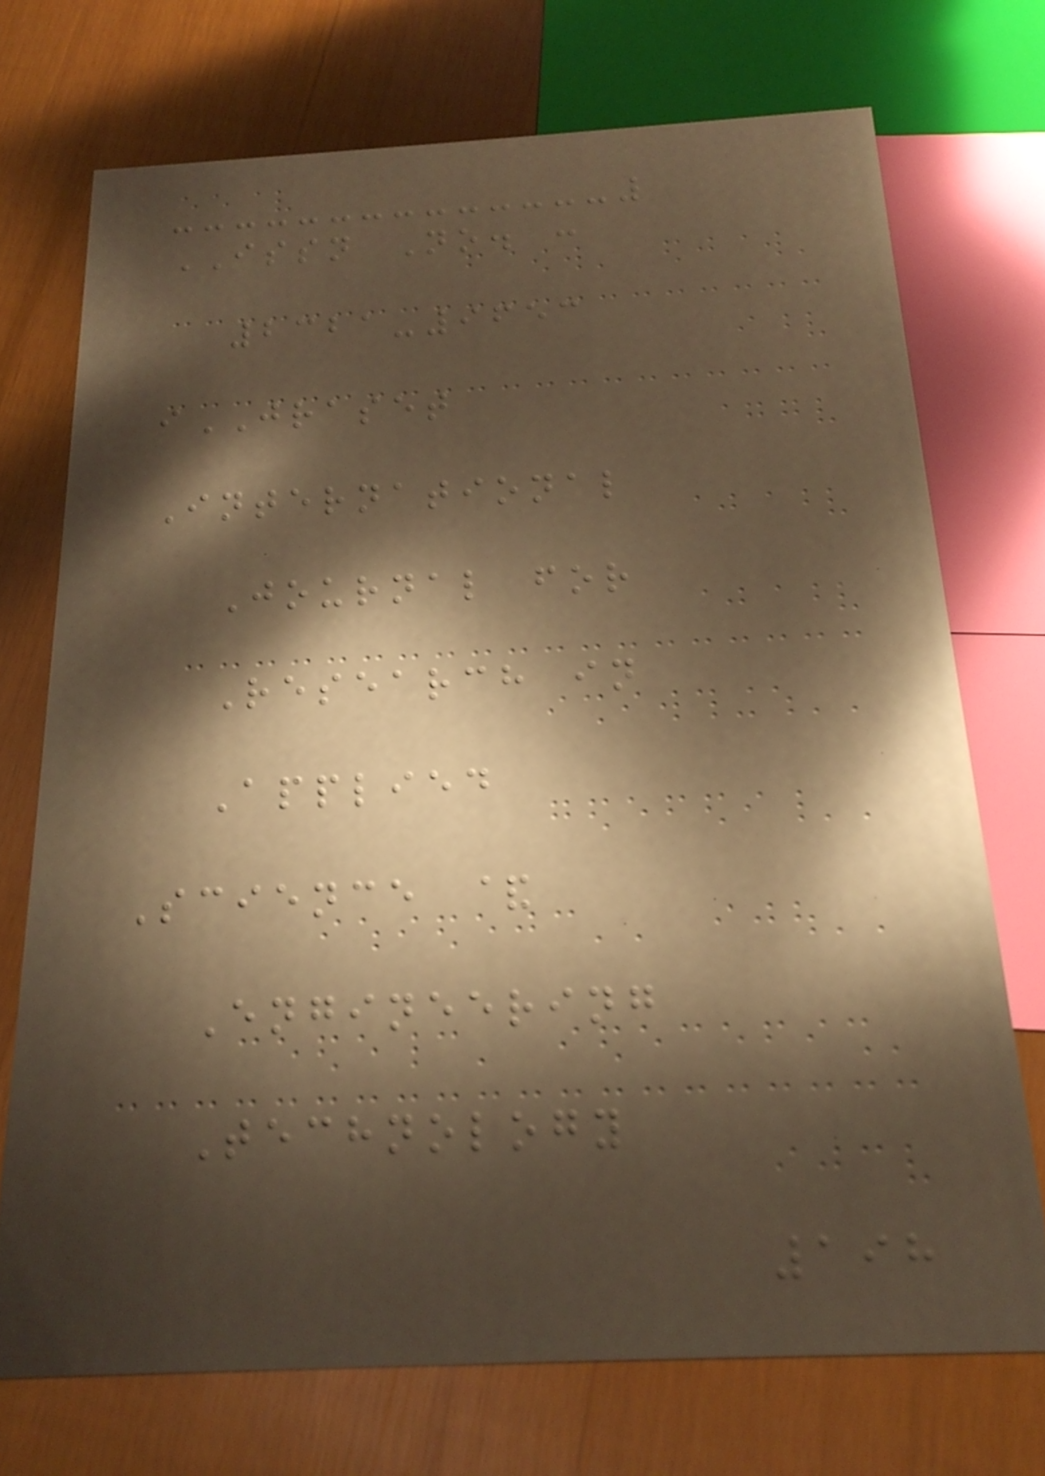ISSN No. :
2321-9653
iJRASET
International
Journal for
Research in
Applied
Science &
Engineering
Technology
198
